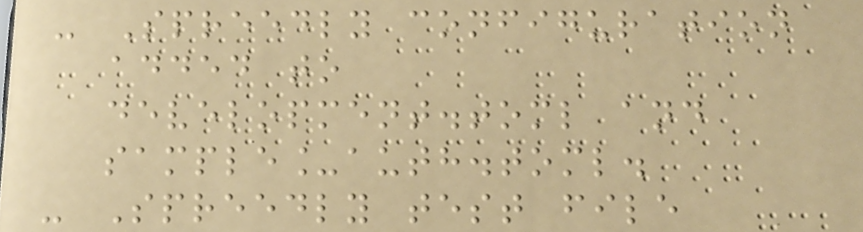- Spreedly configuration
added to
development.toml and
sample_auth.toml.
- Spreedly test file
